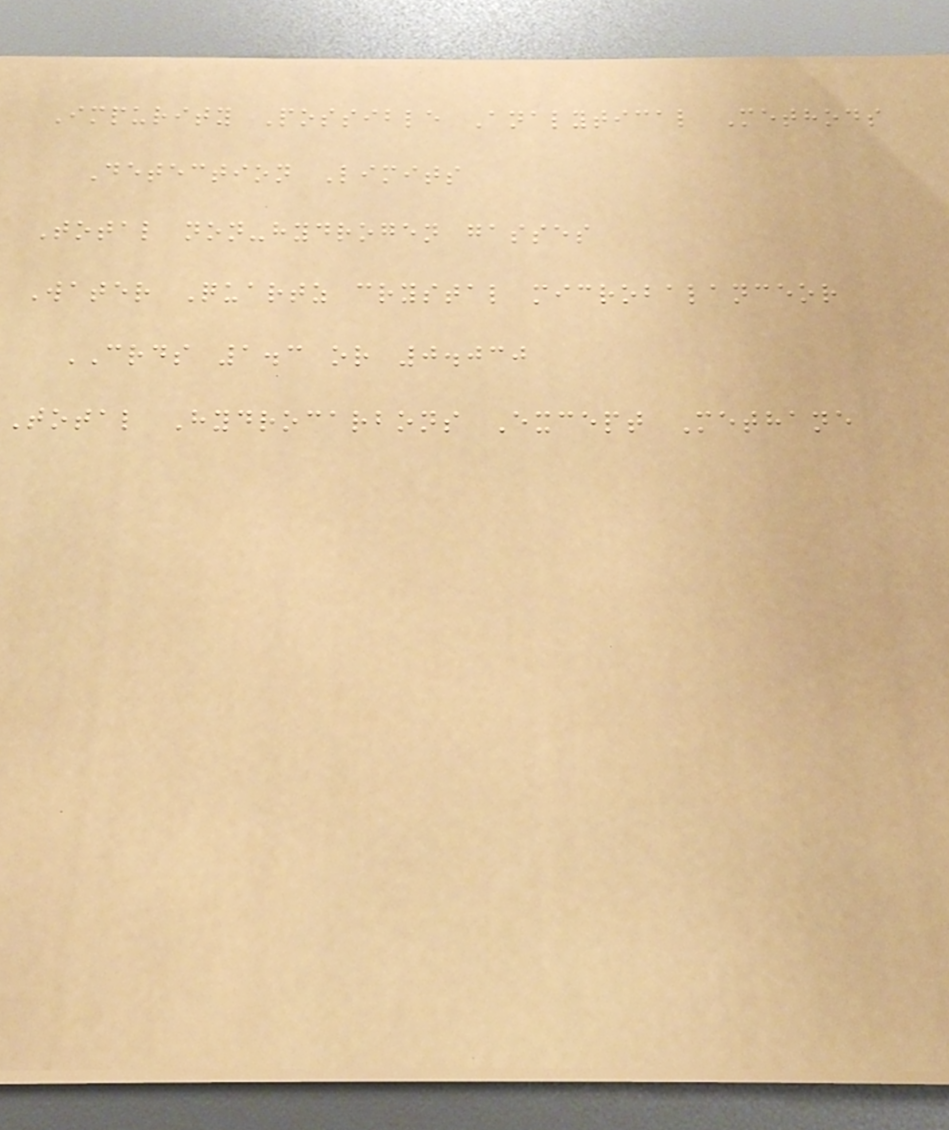Impurity Possible Analytical Methods
Detection Limits
Total non-hydrogen gasses
Water Quartz crystal microbalanceor
CRDS 1.3 or 0.030
Total Hydrocarbons Except Methane
